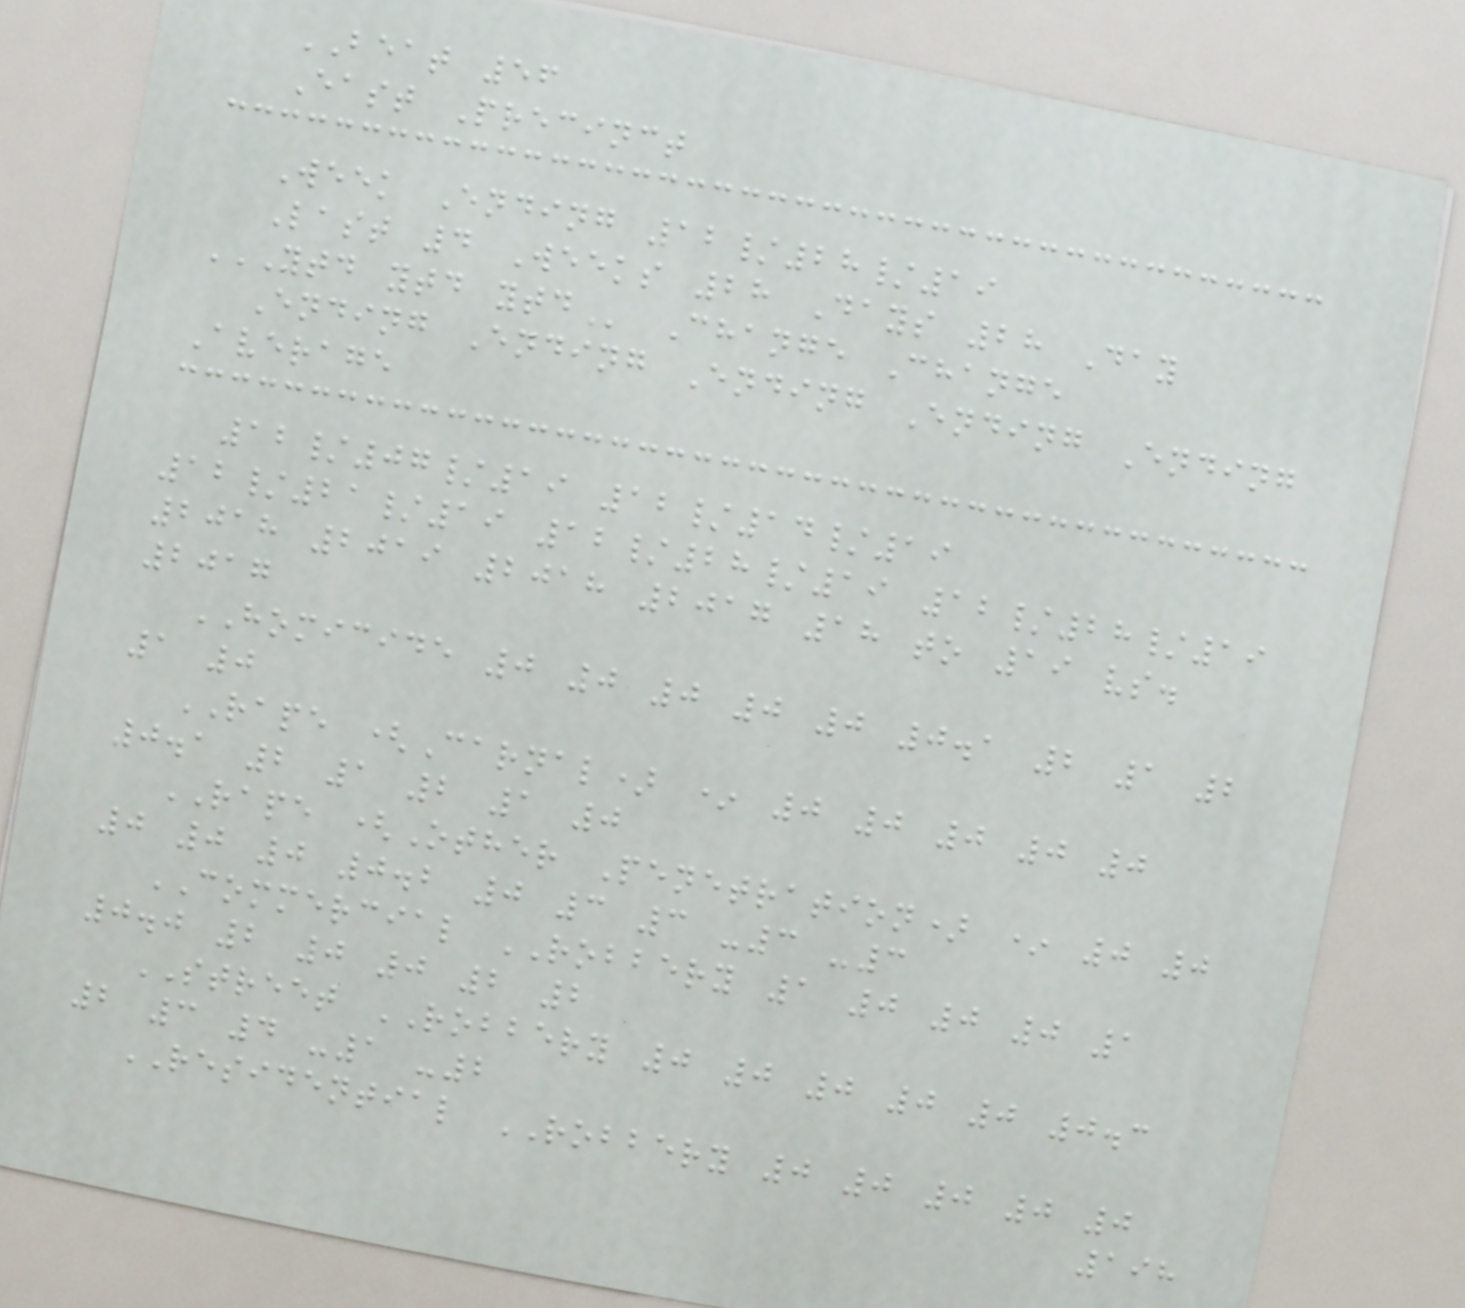BEAT 56
East Precinct
Week Ending 12/28/19
Last 4 Weeks 28 Days 28 Day
YTD YTD YTD Change Change
Ending Ending Ending Ending Ending
Average
12/07/19 12/14/19
12/21/19 12/28/19 12/28/19
2018 2019 2018 2017 18 to 19 vs.
2017
HOMICIDE 0 0 0 0 0 0.1 2 1 2
1 0
RAPE (Carnal) * 0 0 0 0 0
0.1 2 1 2 1 0
RAPE (Other Penetration) * 0 0
0 0 0 0.2 0 3 3 -3 -3
COMMERCIAL ROBBERY 1 0 0 0 1
0.0 2 0 0 2 2
STREET ROBBERY 0 0 0 0 0 0.3
2 3 4 -1 -2
RESIDENTIAL ROBBERY 0 0 0 0 0
198
